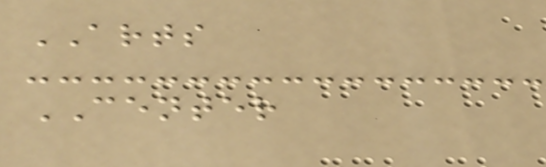ARTS
CENTER
